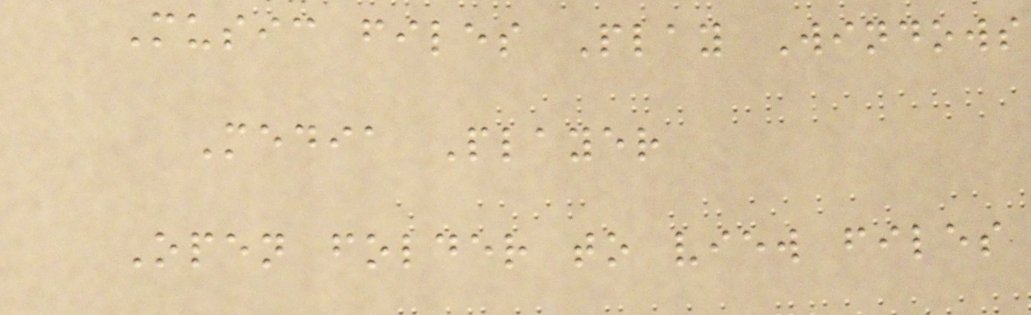Music files Play Windows
Media Player
Open folder to view files
